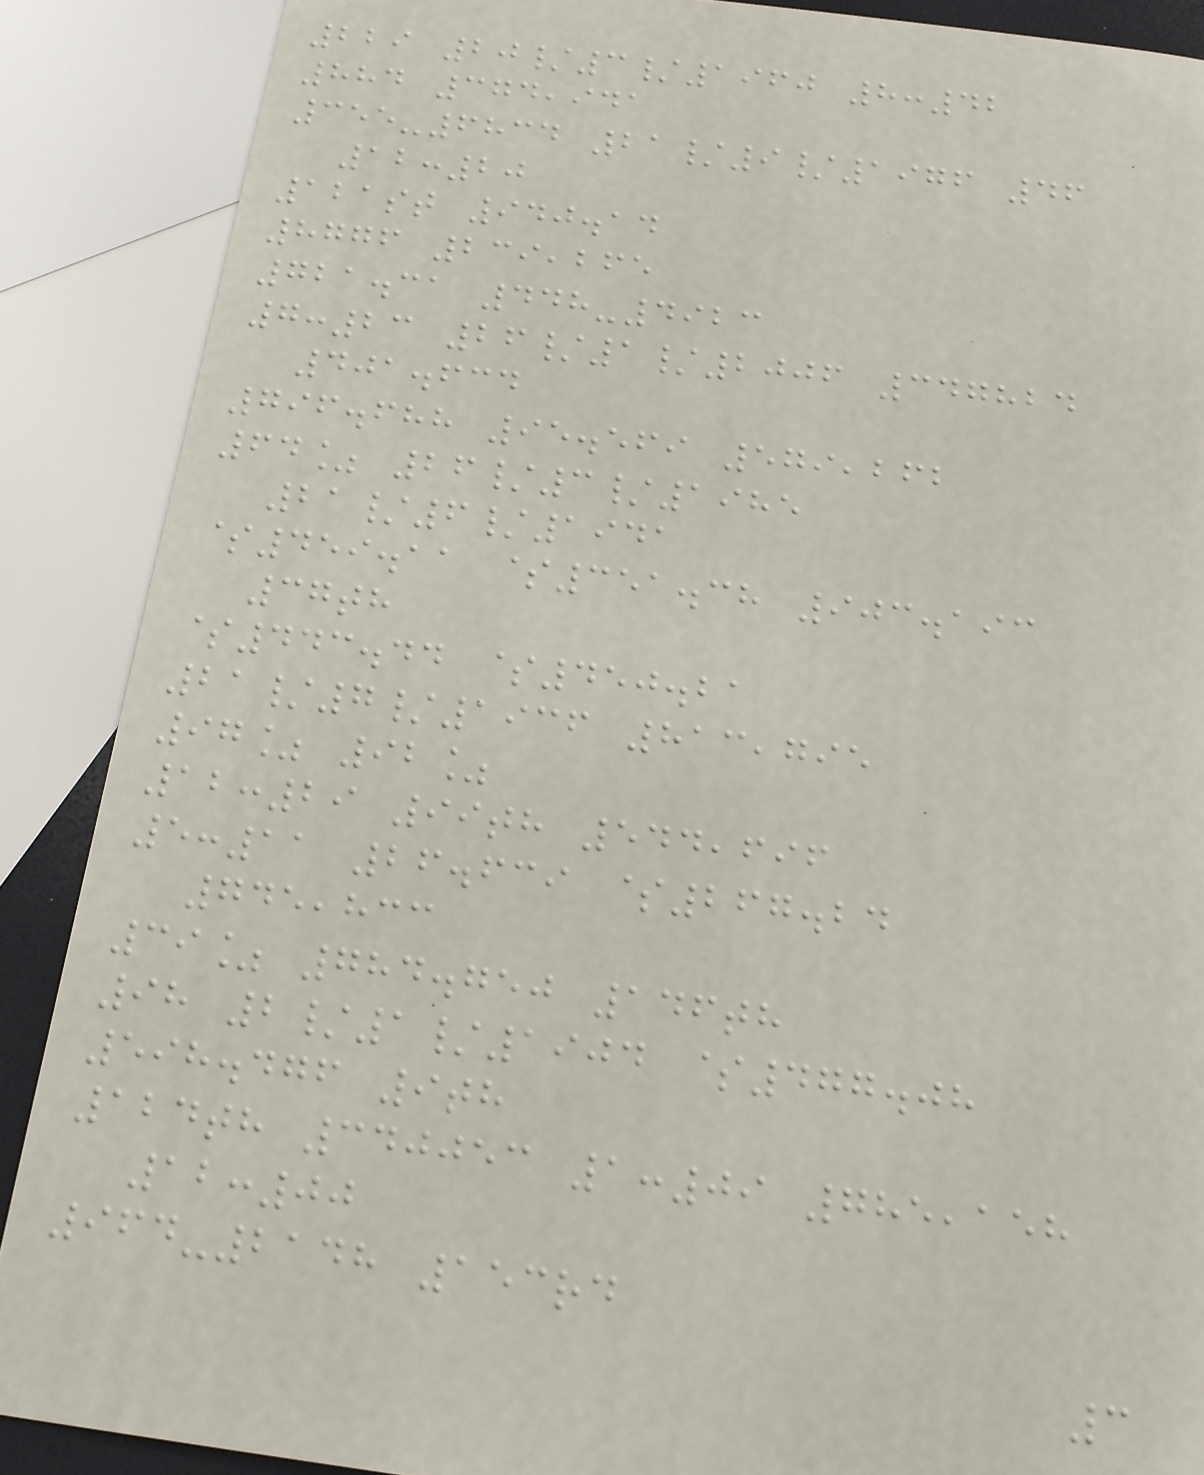229 20/3/1960 8:42
884 374,941
355-6834 21/9/1976 46
12:20
121st 940.14
8776 239,265
721.31 448-4923
7:23 26/1/2006 347824
401.634
796.688 95.569 579,262
64% 26/3/1985
21/6/1941
$459.11 $351.38 903.193
37th
$443.44 $450.21
21/7/1936 813,795
97% 92%
12:29 99th 544,696
5:11 26.639 $267.24
745,833
39% 784.750 146th
98 2/1/1904 $477.08
598.476 9th
124th 340053 1:09 785,158
12:00
964-2148 153rd
3
